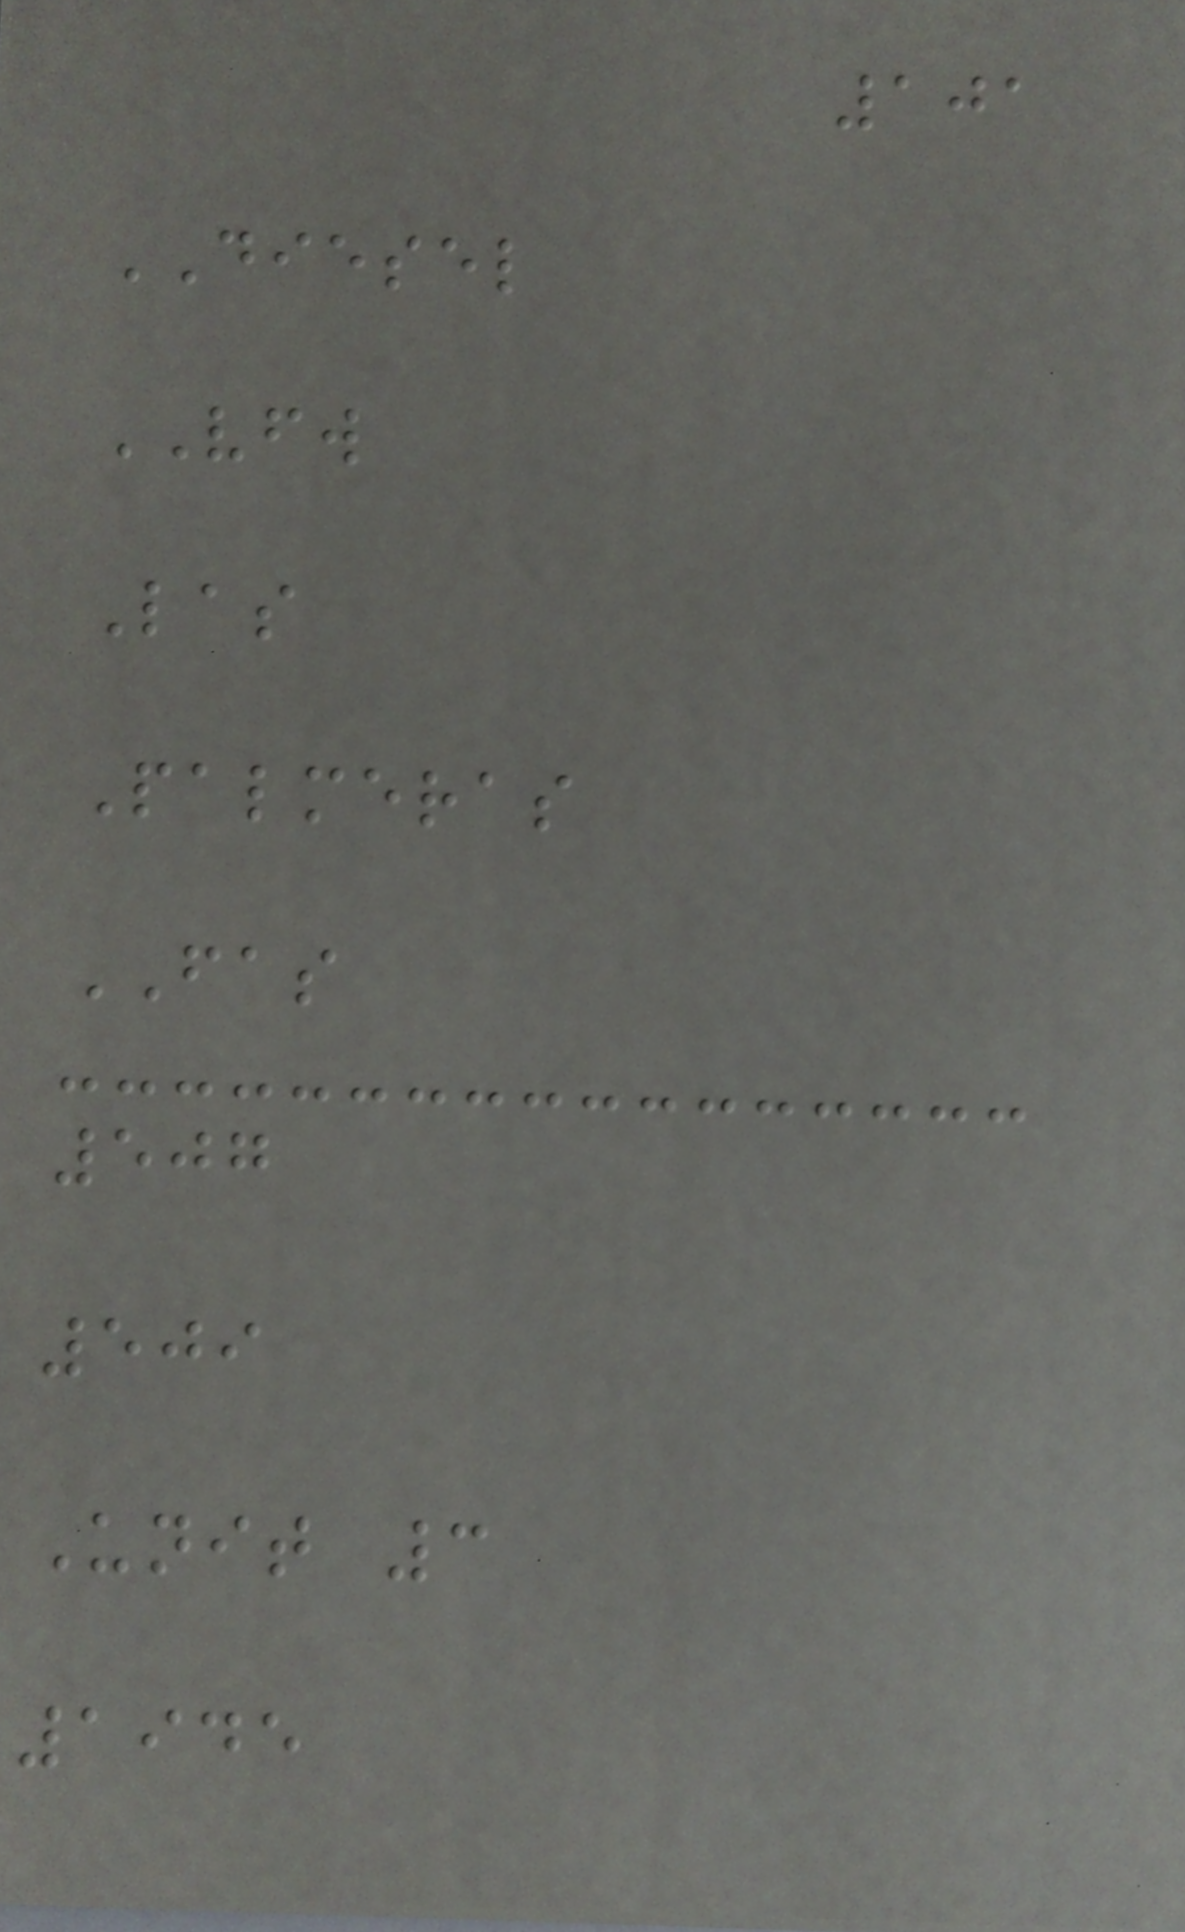101
DIESEL
VFW
Las
Palmeras
FAS
507
509
Unit 3
1945
